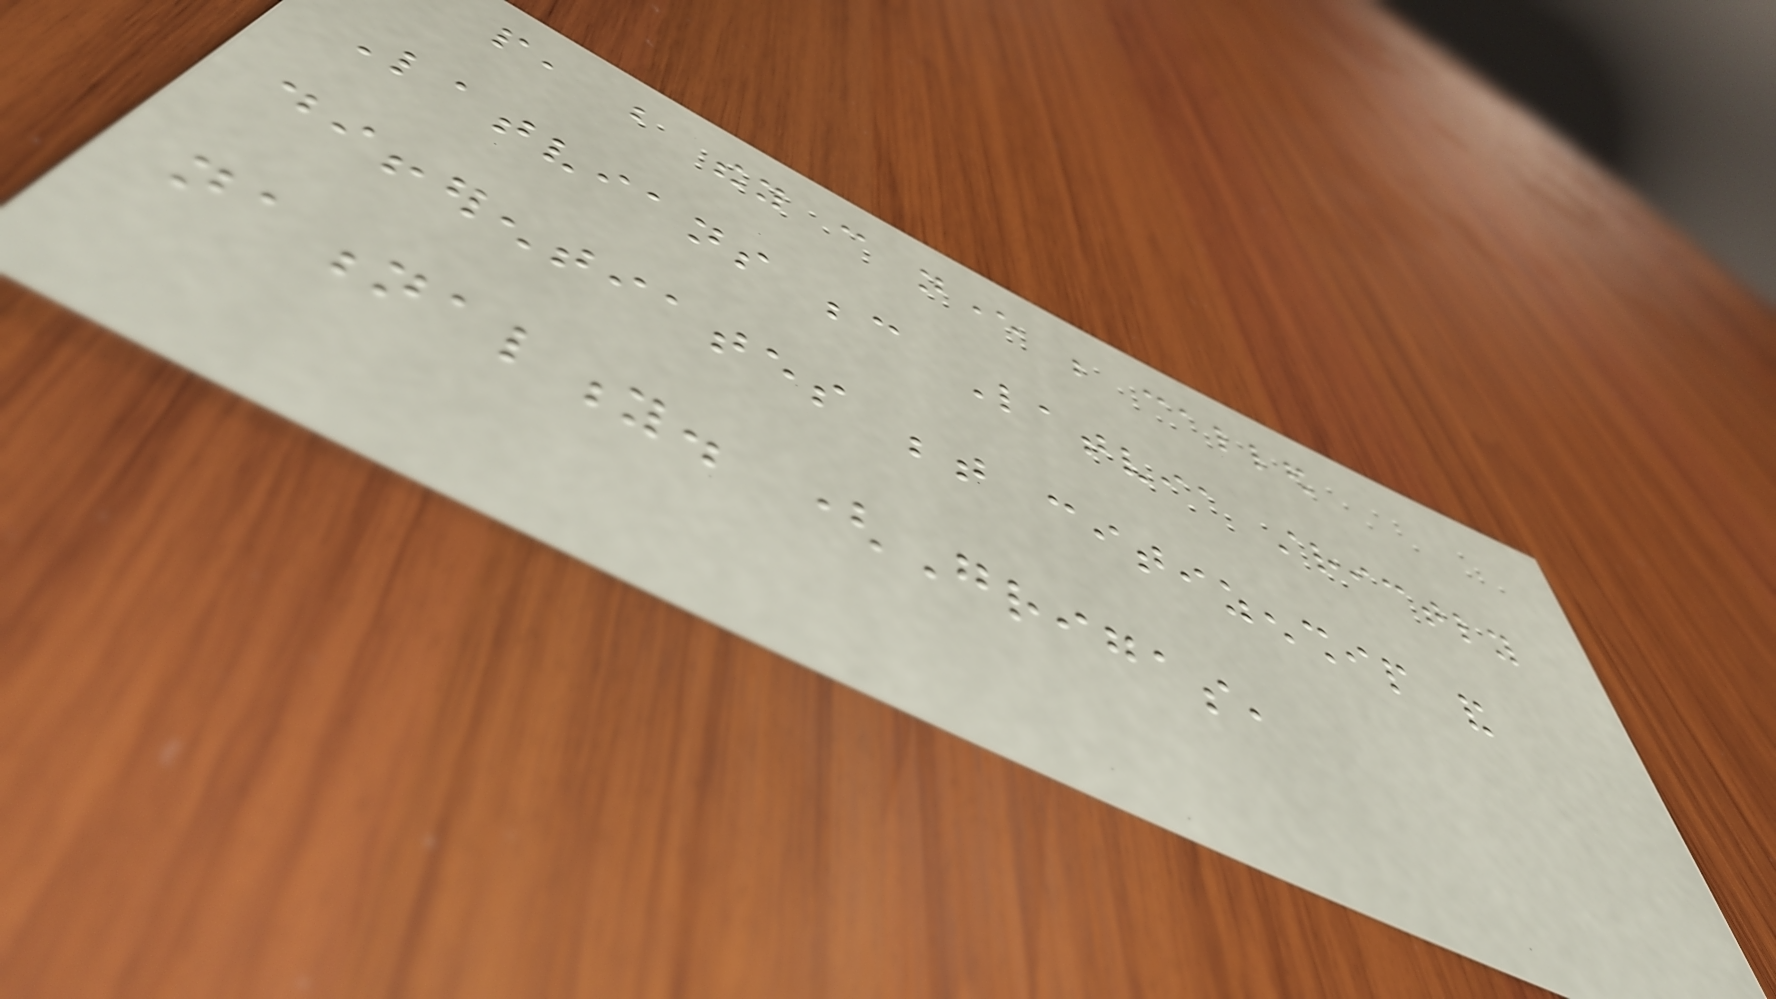people, but they can never be called
Latvians because Latvia strictly
differentiates between citizenship and
nationality. (Grigas,
